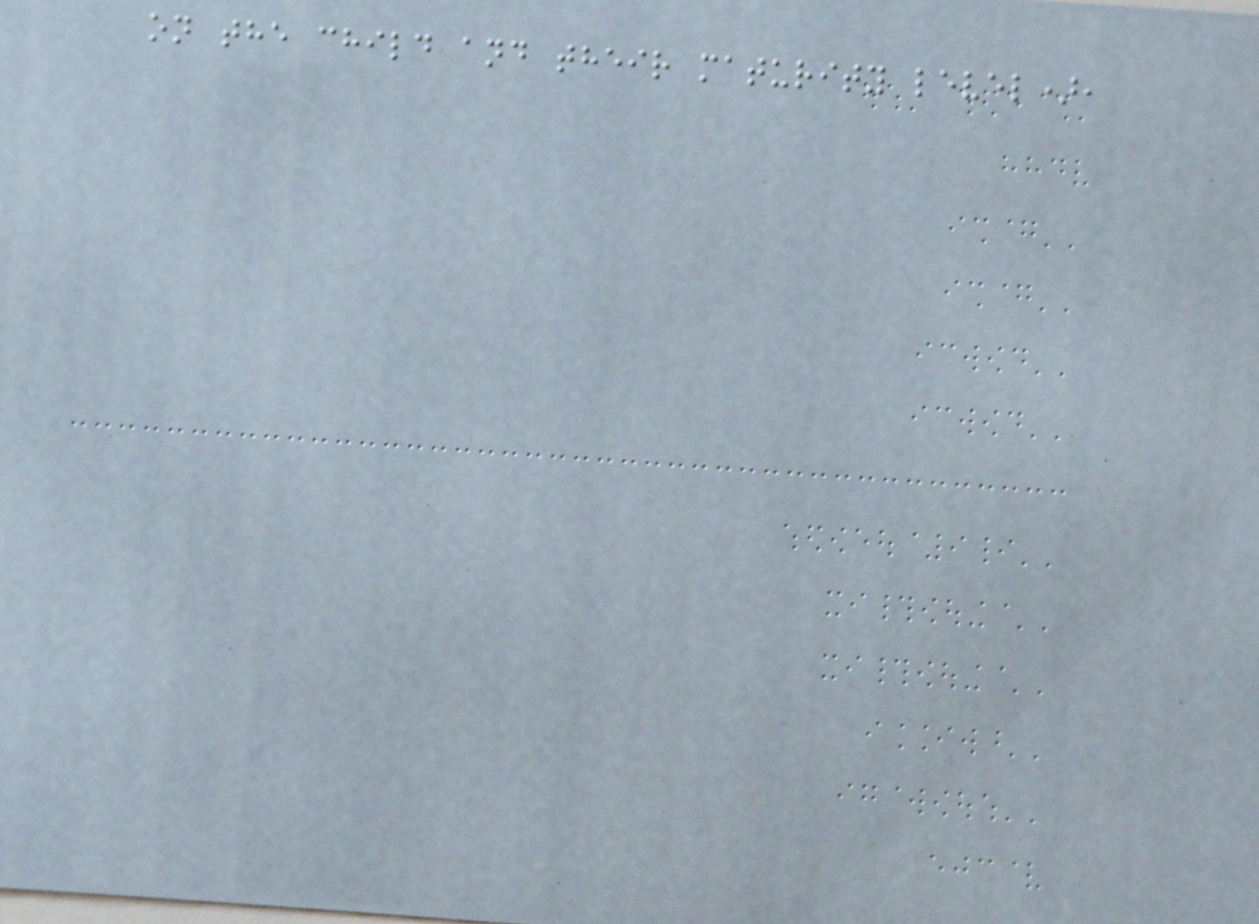on the child and their maturity level),
